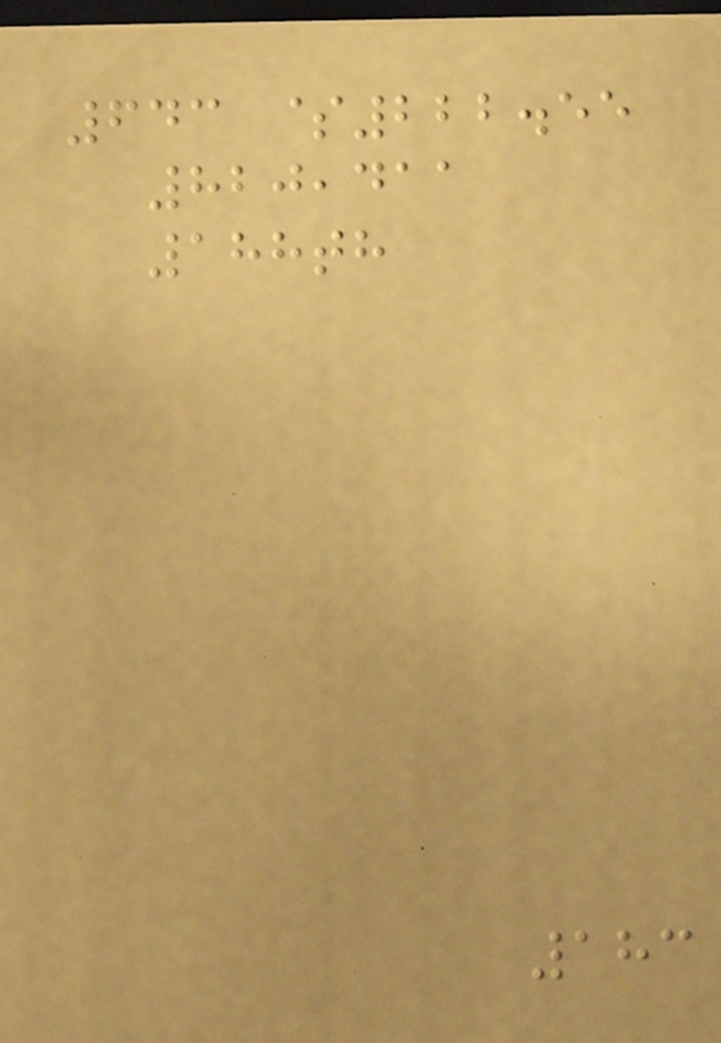643 $222.55
820,411
188th
183
